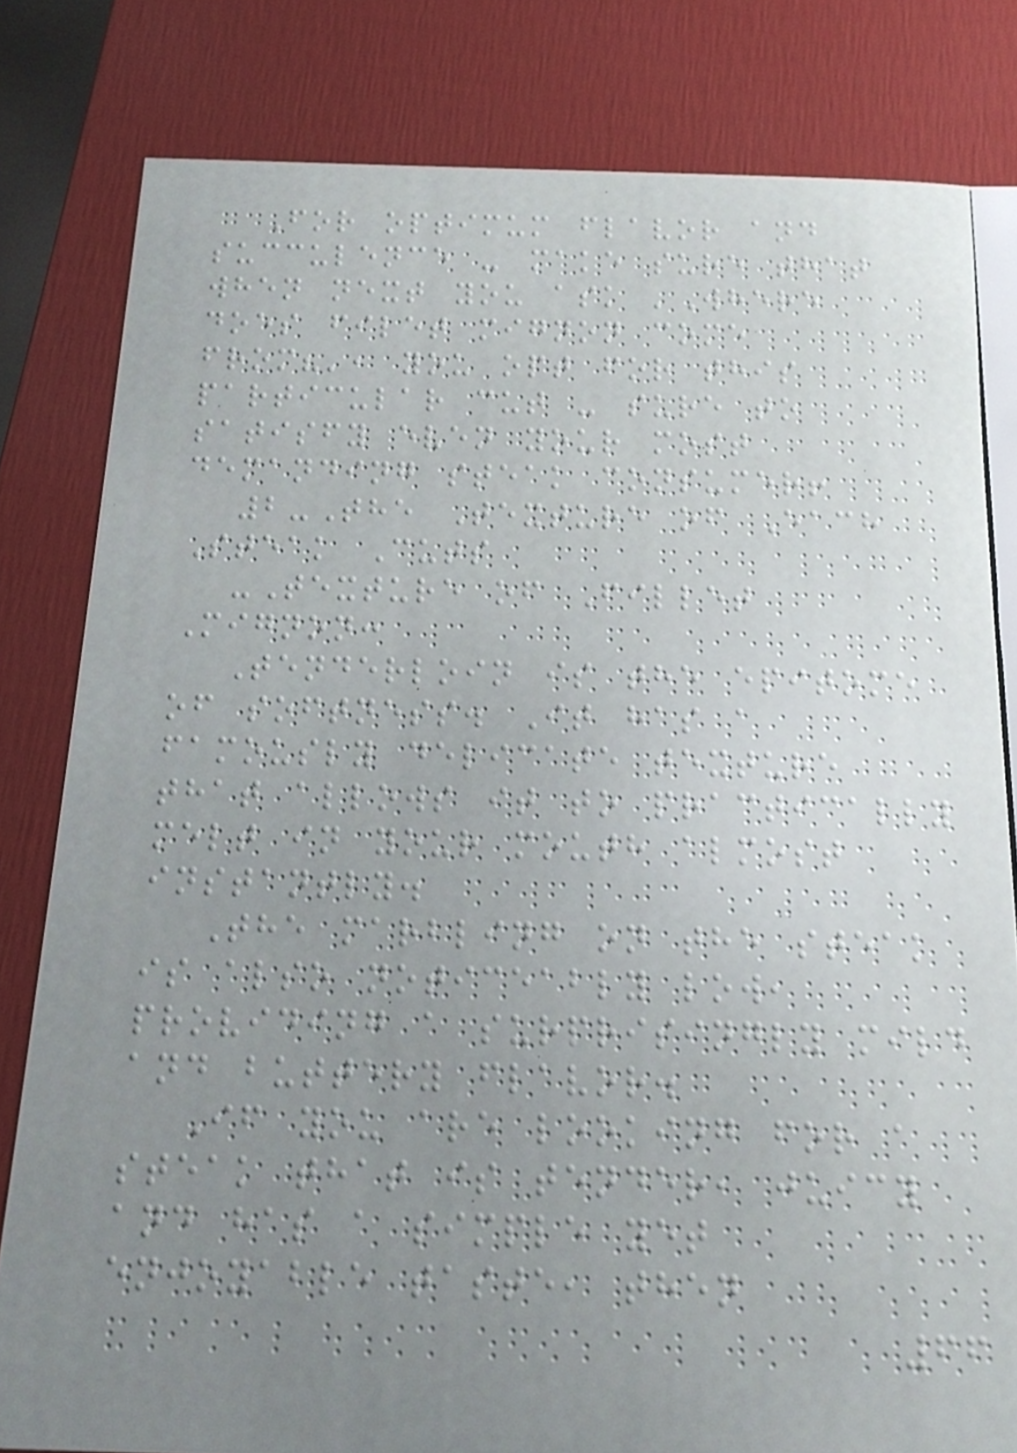For optimum flavor and
succulence - make sure that
when next you ask 'Where
does filet mignon come
from?', you opt for this
particular cut - sure to
satisfy even your most
demanding steak consumer!
2-The Texture of Each
Steak Cuts
-Texture of Fillet
Mignon:
Tenderloin is the epitome
of softness. It has a
famously delicate texture
that allows it to practically
melt in your mouth almost
instantly.
The marbling on the steak
is also noticeably low,
providing a surprisingly mild
and buttery flavor.
If you are looking for a
steak that is tender, juicy
and has a simple yet
enjoyable taste, then
66
